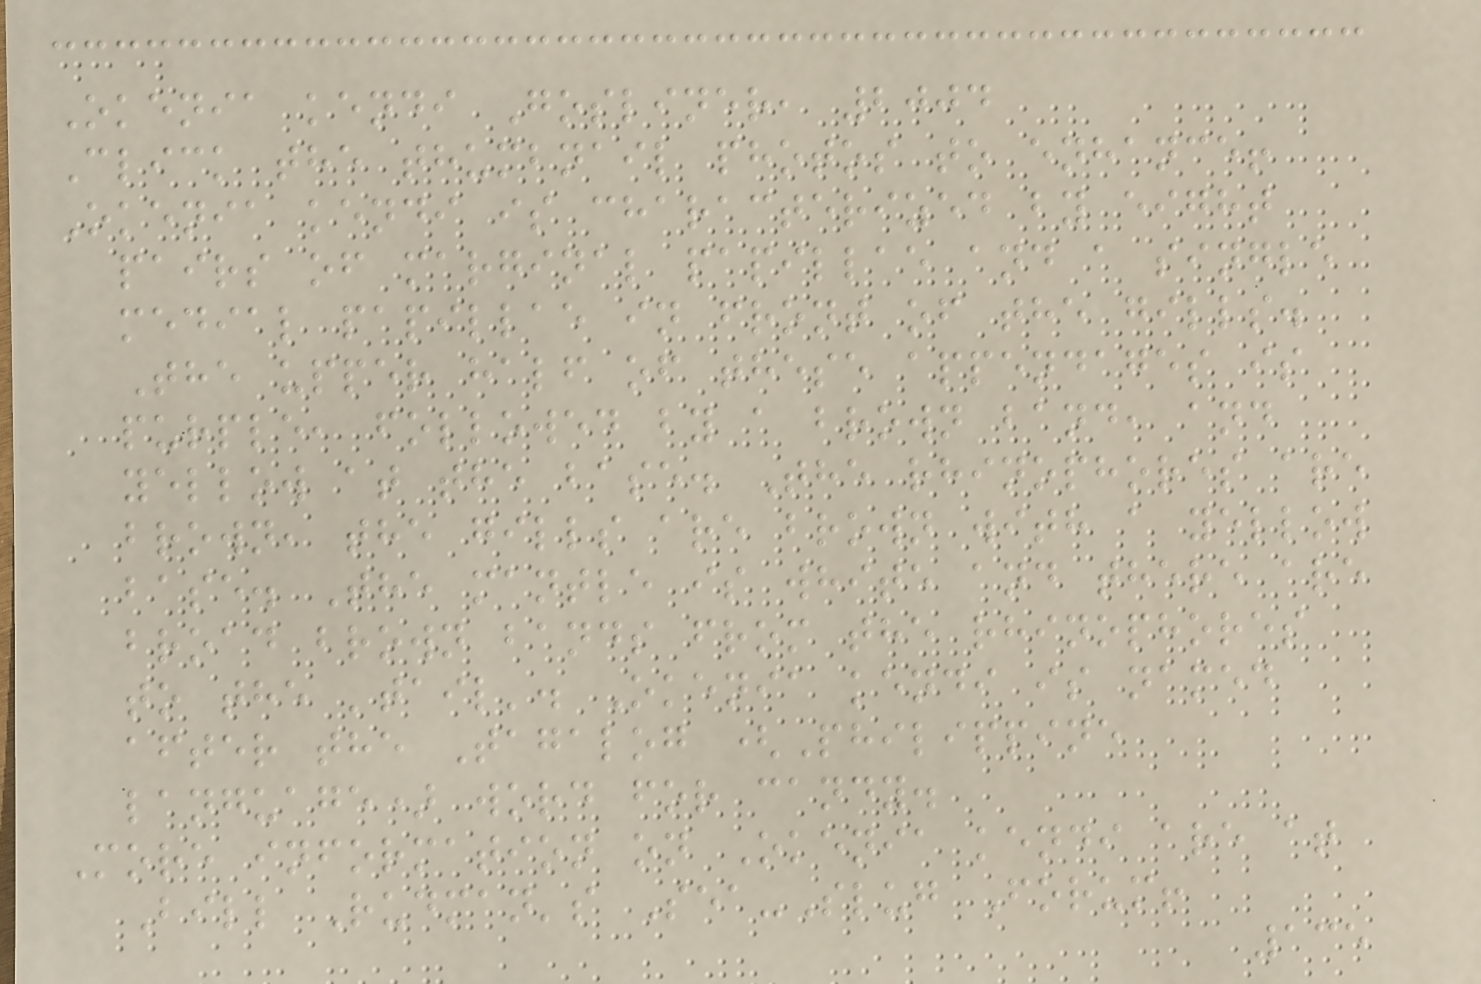Okenia kendi Gosliner, 2004
Click the thumbnail photos to enhance!
Okenia kendi is characterized by eight
pairs of marginal papillae and a single
medial papillae in front of the gills.
The upper half of these appendages is
purple, followed by a brown band, and
yellow at the base. The rhinophores are
brown, the gills are brown with a yellow
base. The mantle is white and there are
broad brown bands from the rhinophores
to the 'tail'. Okenia kendi is named
after the Tagalog (Philippine
language) word for candy.
More information on Okenia kendi are at
Bill Rudman's Sea-Slug Forum!
135
